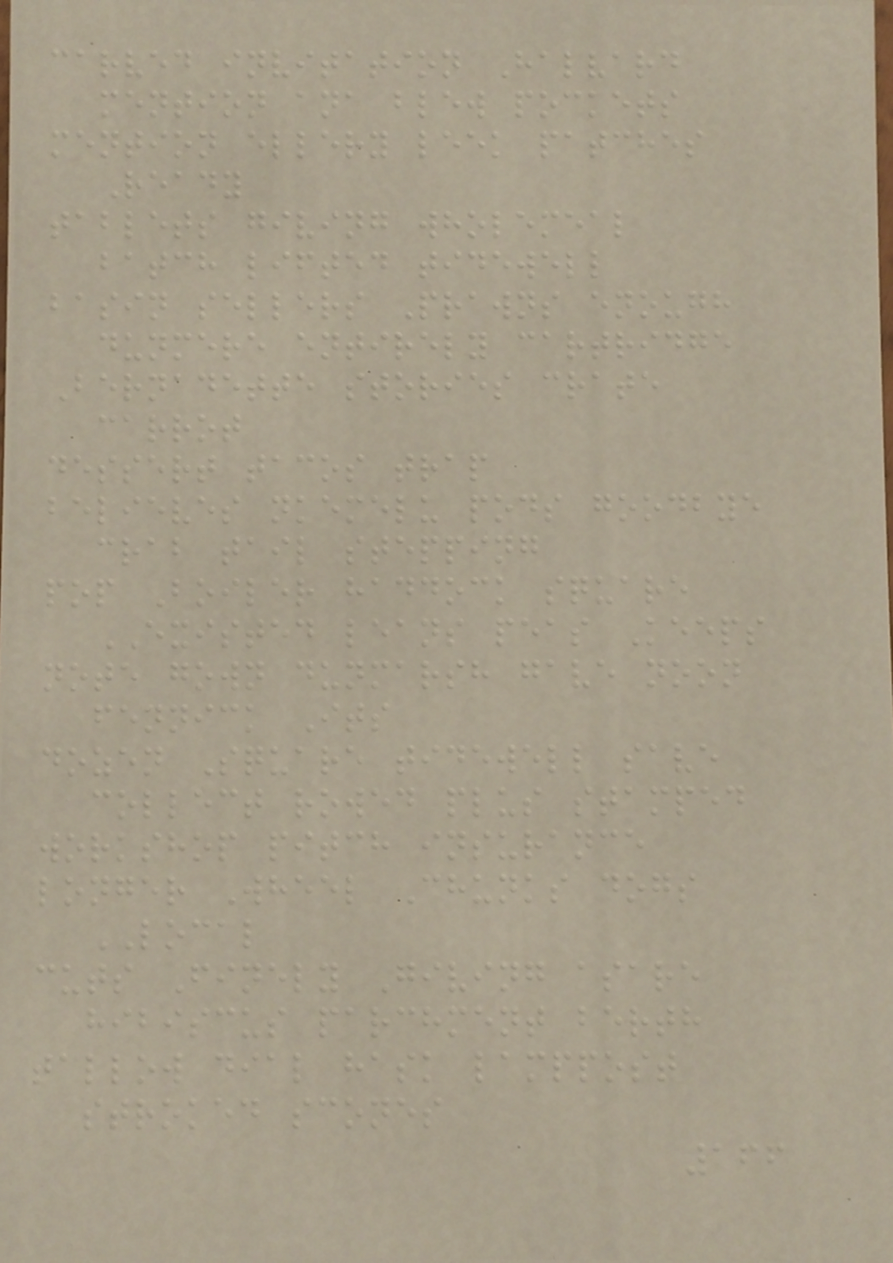carved invitation Halvard
mention ana blew pockets
mention ellery leek patches
Ready
tablets giving wholemeal
batch lifted tidewell
basin sellers Prawns enough
dunmere entirely cartridge
Bernadette stories crate
carrot
dessert tacos trap
believes nkemelu pods goodbye
crab tail stepping
pop Boiler haddock square
EXISTED leans peas Keeps
note gown dunmarsh gave noon
fennick Its
dozen Square tidewell save
collect rowed plus stamped
workshop pitch insurance
longer Wheel Chunks dogs
LOCAL
cuts Finely Giving asare
hibiscus parchment berth
tallow dial hask lamppost
stroked scones
166
